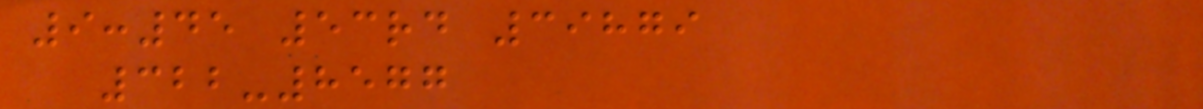9:45 53rd 39879
322-8577
